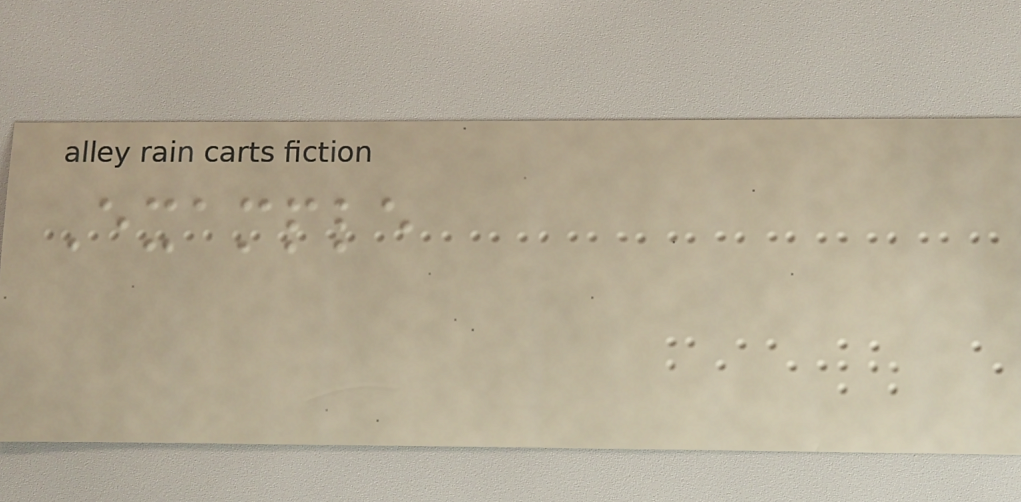Example
